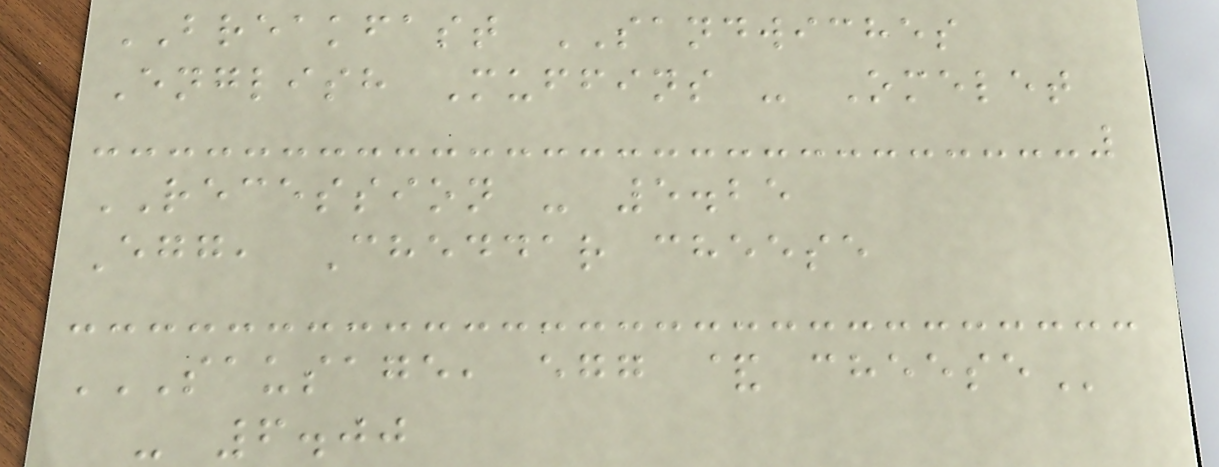BREAKFAST SANDWICHES
English Muffins - Omelet
RECESSION - 5.25
Egg, Cheddar cheese
SAUSAGE, EGG & CHEESE
- 6.00
